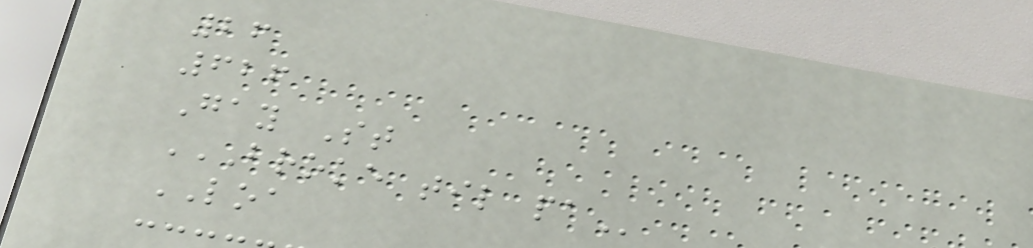26
626
Gay St
BROKE TIL PA
LOA
